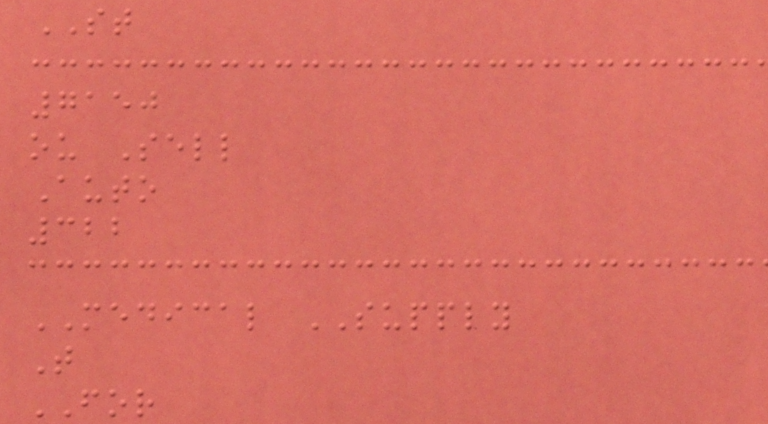ST
7150
ou Sell
Auto
322
MEDICAL SUPPLY
T
FOR
